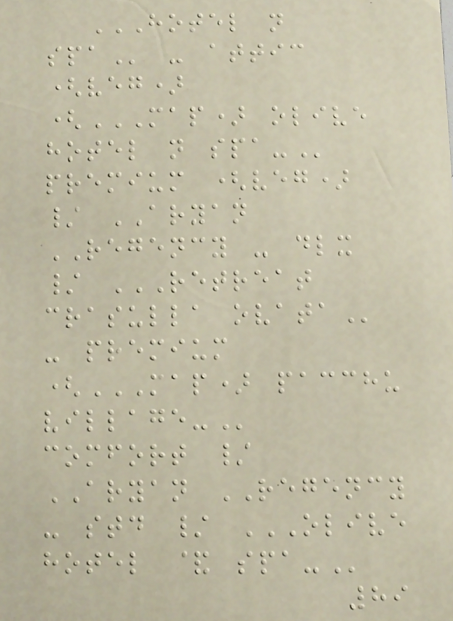HOTEL N
SPA - attic
(veg)
(MAP) OLIVE
HOTEL N SPA-
premium (veg)
/ ARYAN
REGENCY - dlx
/ RETREAT
CRASULLA OVATA
- premium
(MAP) PACCHU
VILLAGE-
comfort /
ARYAN REGENCY
- std / OLIVE
HOTEL & SPA-
89
